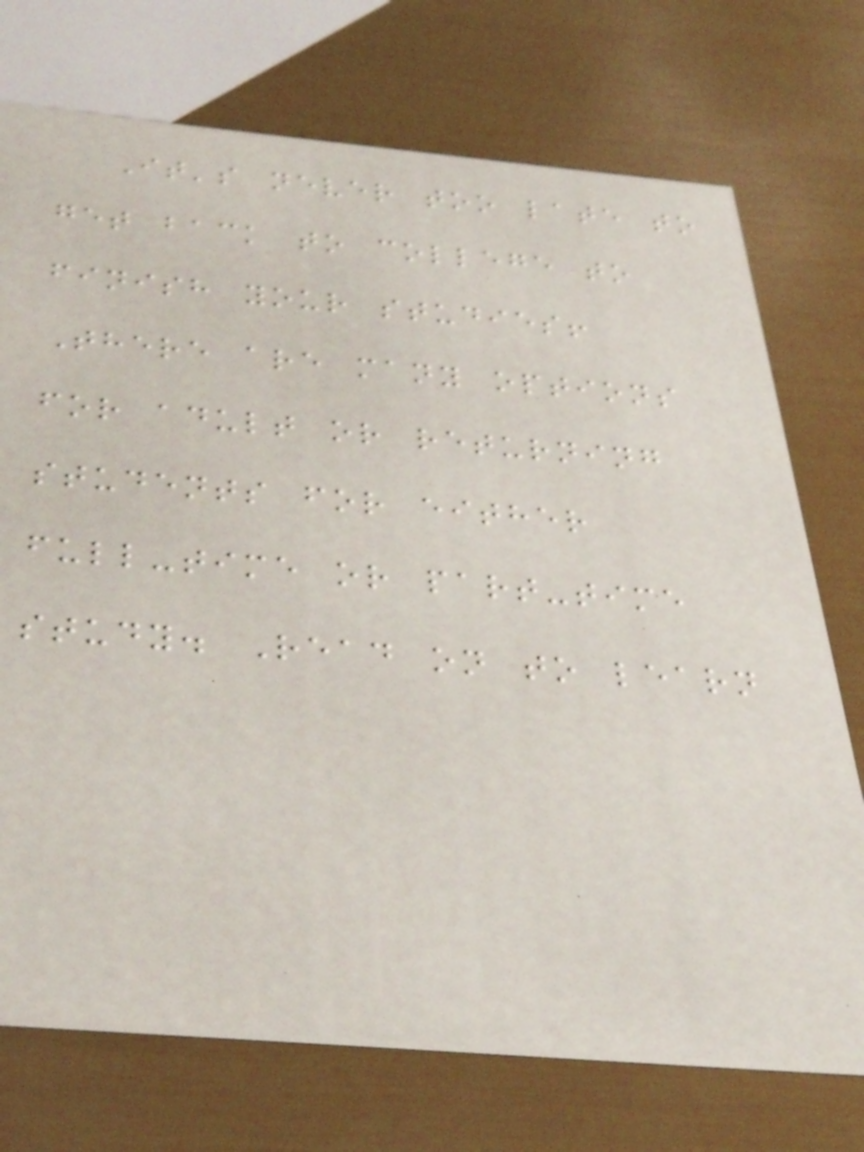It's never too late to
get back to college to
finish your studies!
There are many options
for adult or returning
students for either
full-time or part-time
study. Read on to learn
